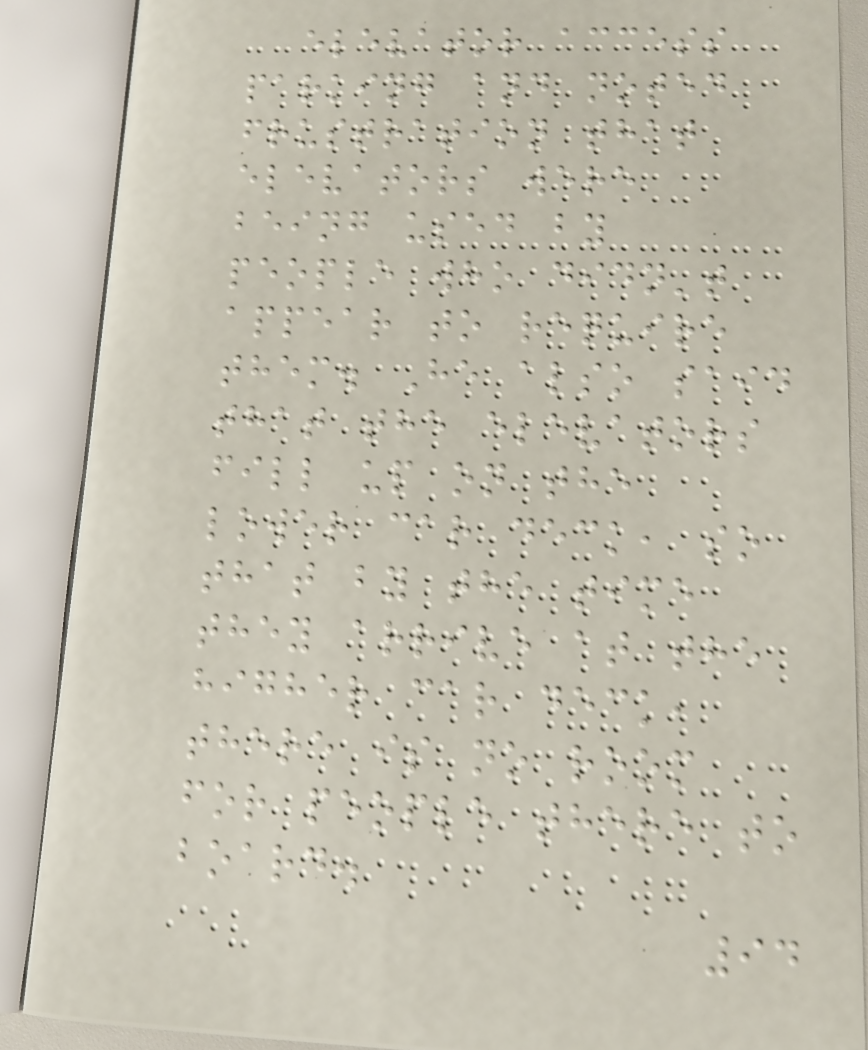elevator access
parking and noted
frustration that
elevators were
being used by
people who didn't
appear to require
them. He also said
that the elevators
fill up on the
lower car deck, so
that by the time
they arrive at the
higher car deck,
there is no room
for people there to
board.
94
